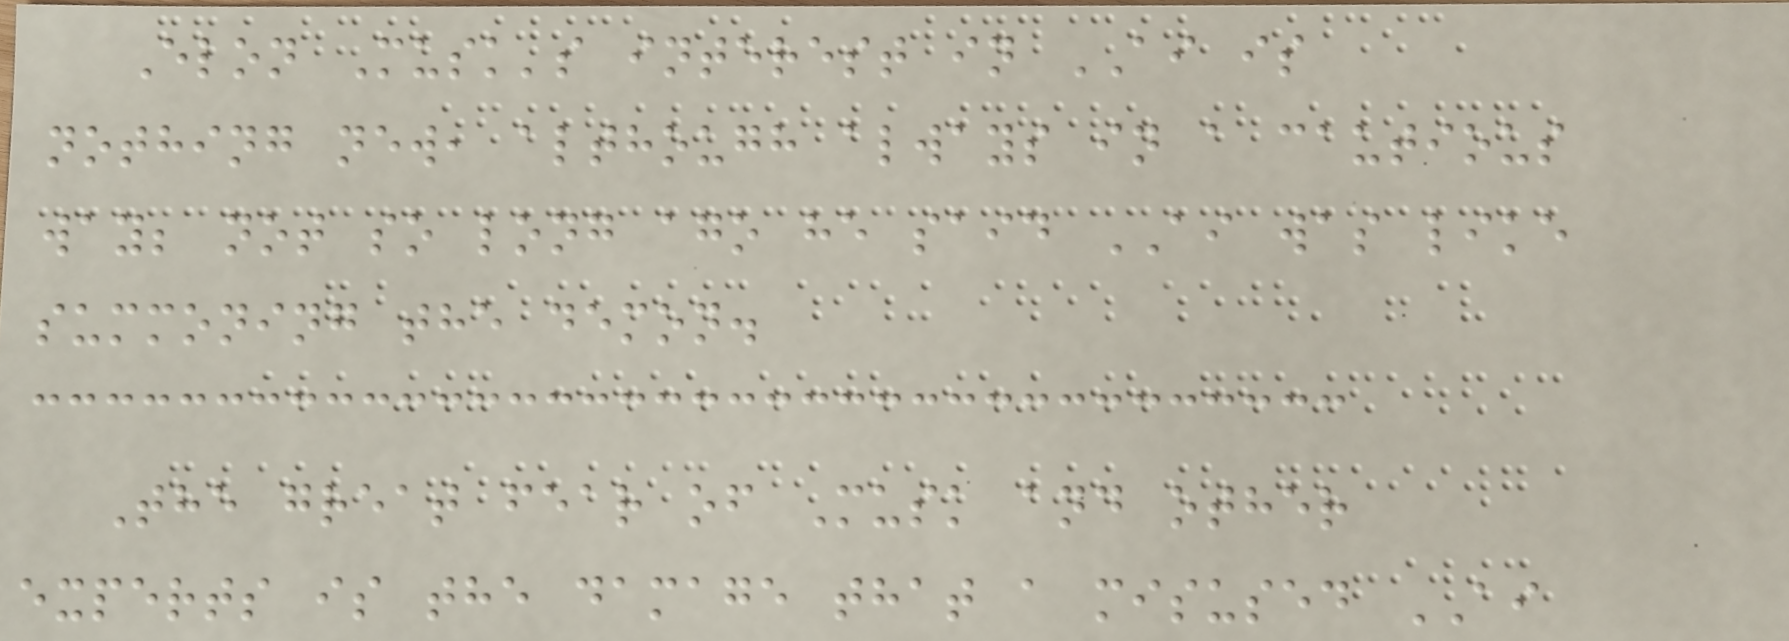Elon Musk's interest in AI is
nothing new, although always in a cautious
way; not so long ago he said AI was like
summoning the demon.
The great fear of Musk and other
experts is the damage that a misused AI
